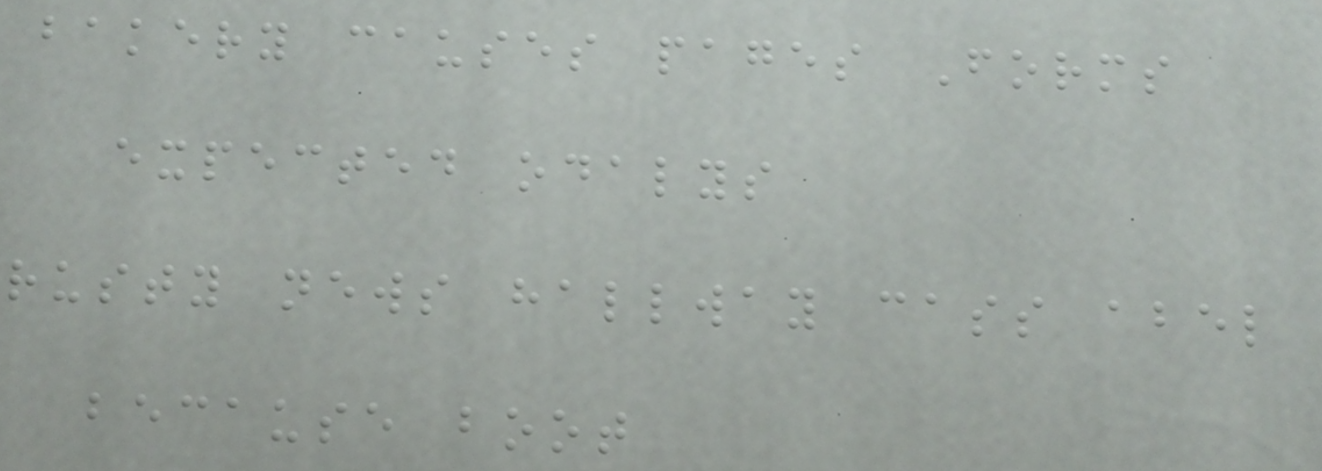bakery causes pages Forms
expected odalys
rusty news hallway cass abel
because boot
